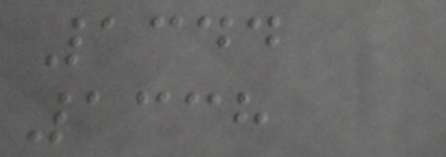1344
1338
